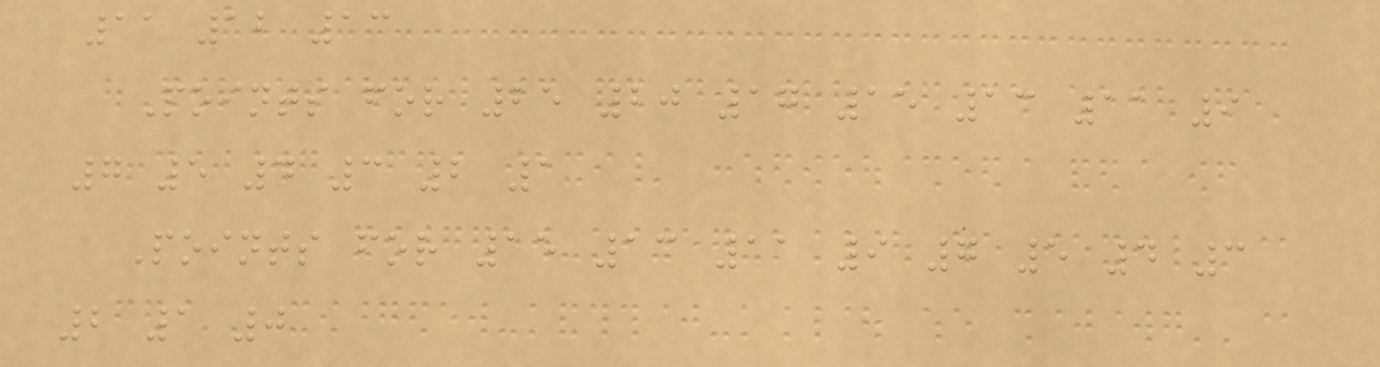11 12 13
Points for 25 20 17 15 13 11 9
7 5 4 3 2 1
Points for 15 13 11 9 7 5 4 3
2 1 0
